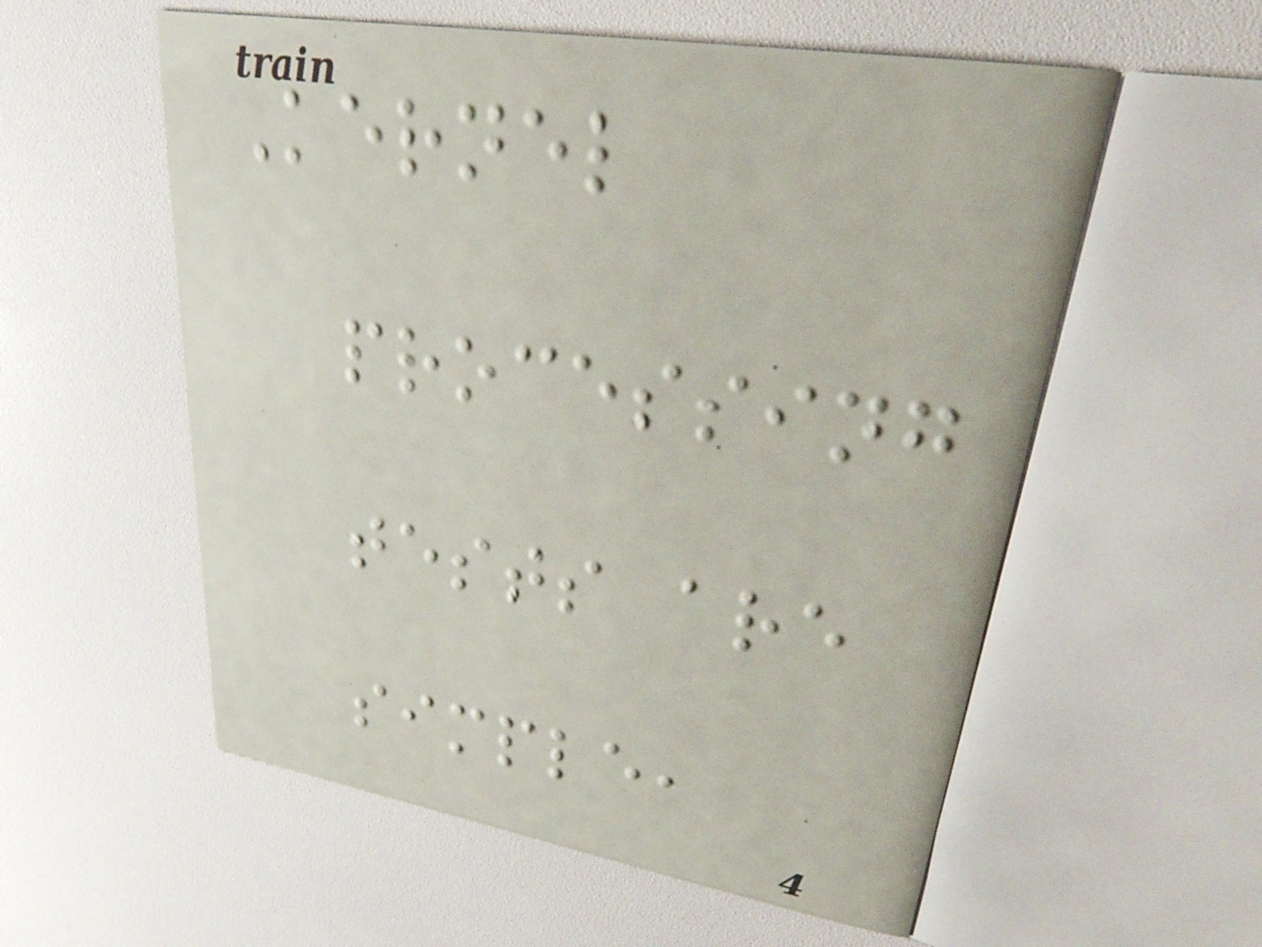Kernel
processing
tests are
simple,
